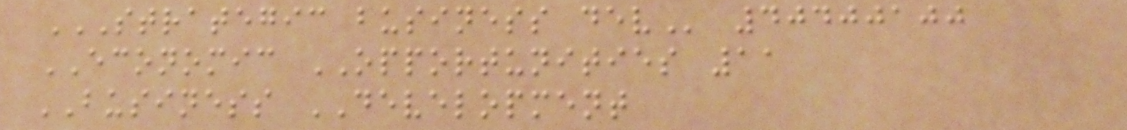STRATEGIC BUSINESS DEV 40400100
ECONOMIC OPPORTUNITIES 11
BUSINESS DEVELOPMENT
